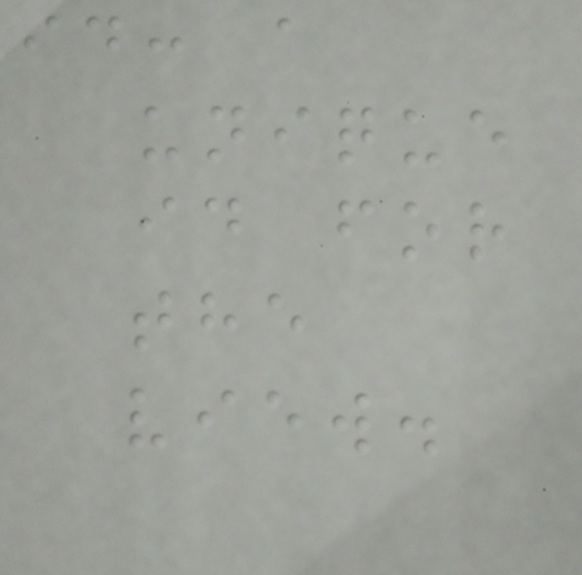id: a
unique
id for
the
view.
